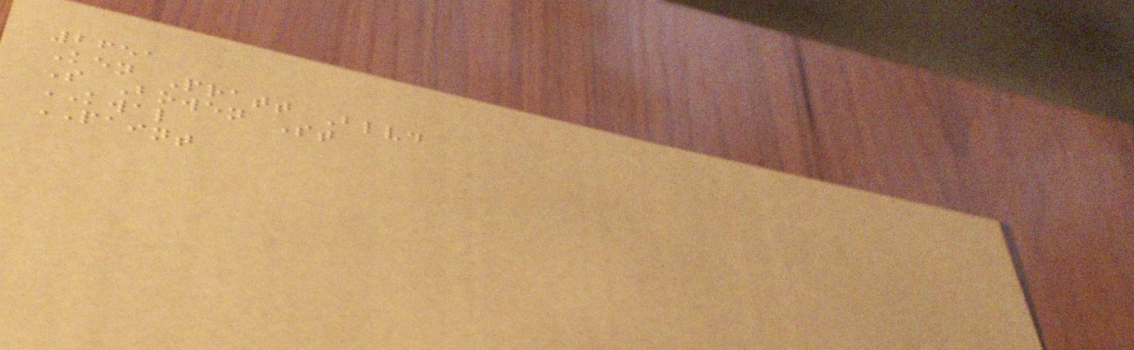2651
Ken Pratt Blvd
S Bowen St
KWAL
PAINT
